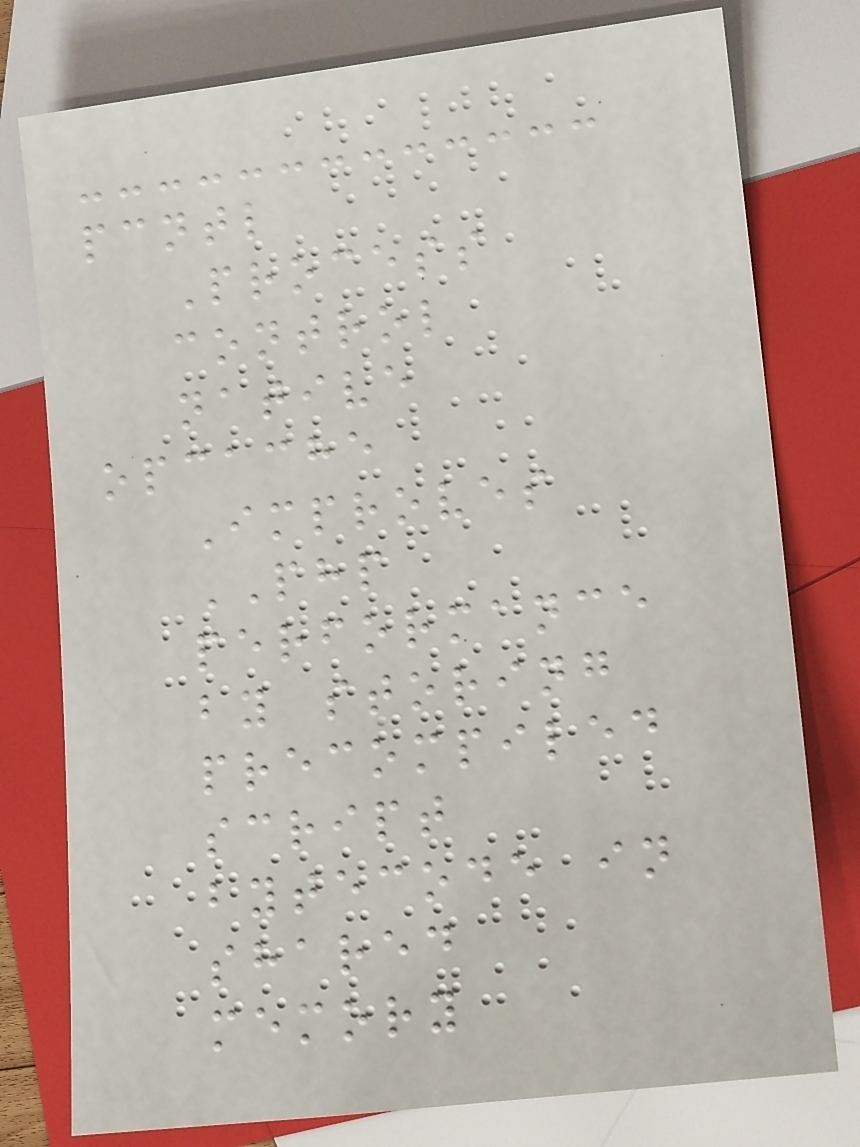pcntl
Process
control
native
opcache
Improves
PHP
performance
by storing
precompiled
script
bytecode in
shared
memory
